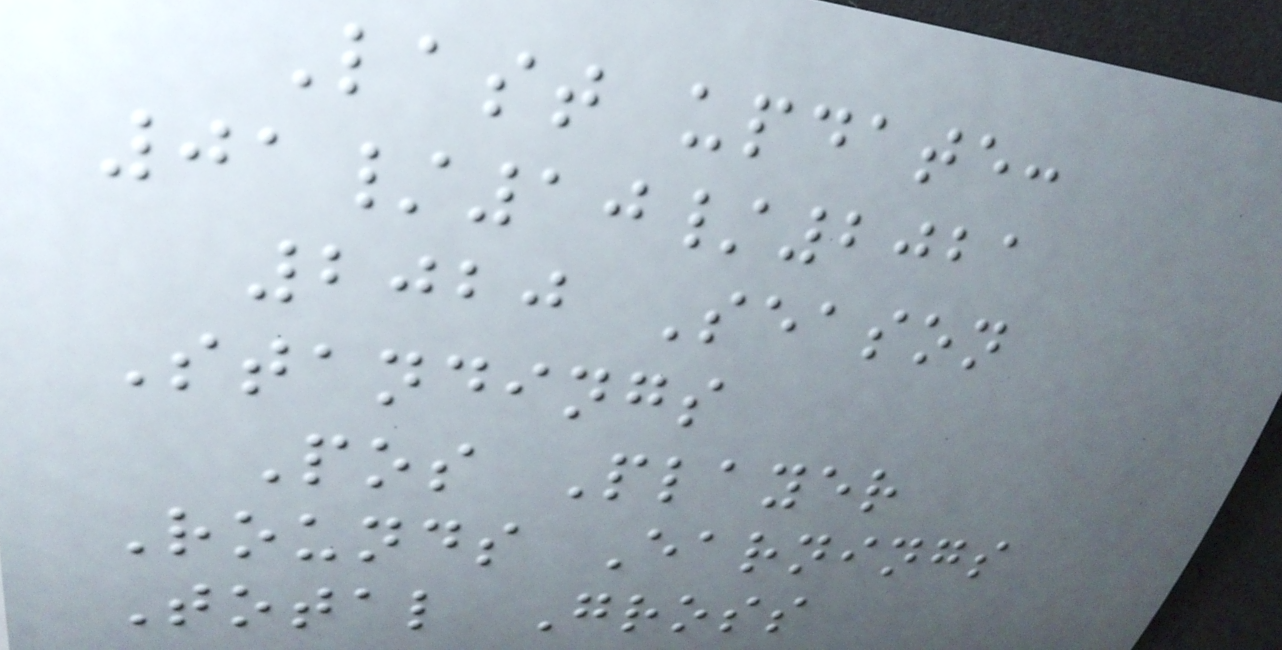Last update:
01/10/2021
2020 Season
Standings
Pos Player
Rounds Earnings
Total Gross
